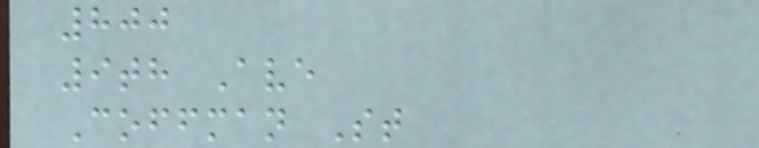800
9th Ave
Coffman St
